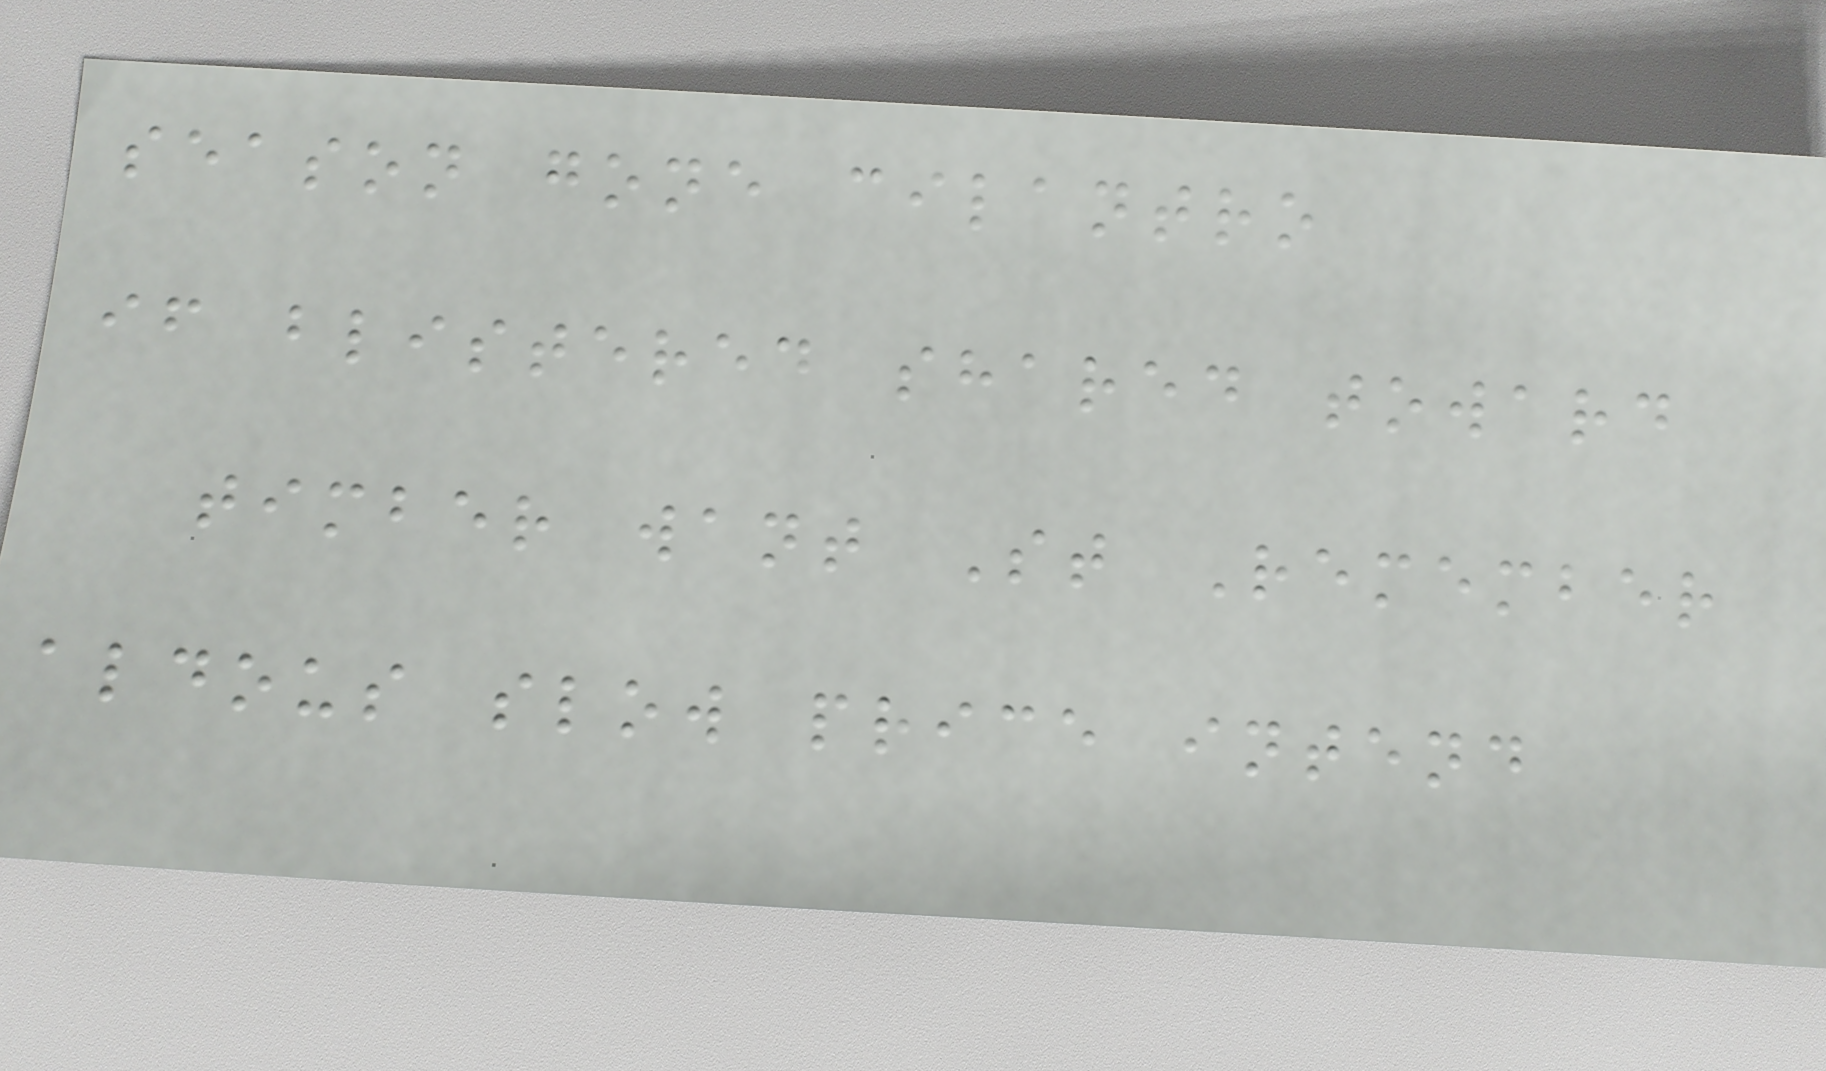season gone cilantro
if blistered shared toward
timber want St Remember
aldous slow price intend
